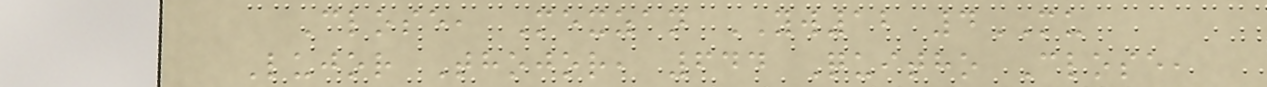Close, Mexzan YW12 4MU
Lujor Thojor, 644 Quitho Close,
